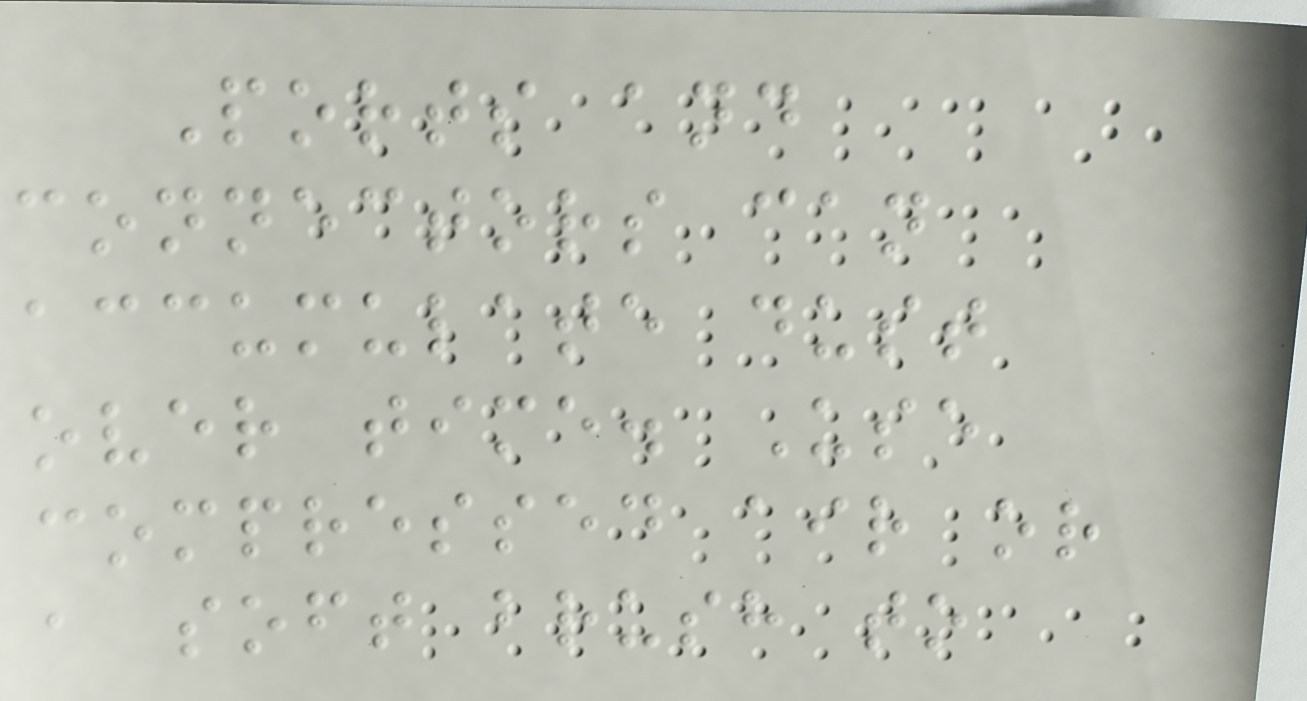Ports and
connectors can
accumulate dust
over time. Use
compressed air or
a soft brush to
